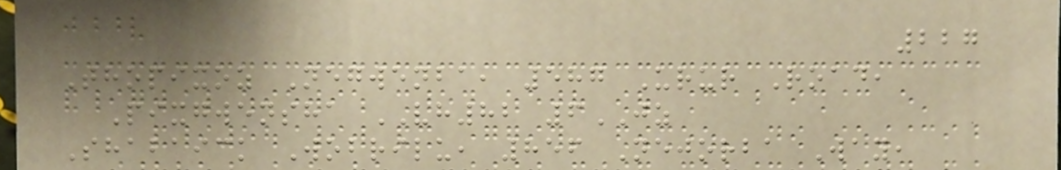227
Thopixoz Negwenba, 587 Urur Road,
Pixgwensha VH82 6JZ
Shabaick Wobrilu, 856 Nejorba Way,
